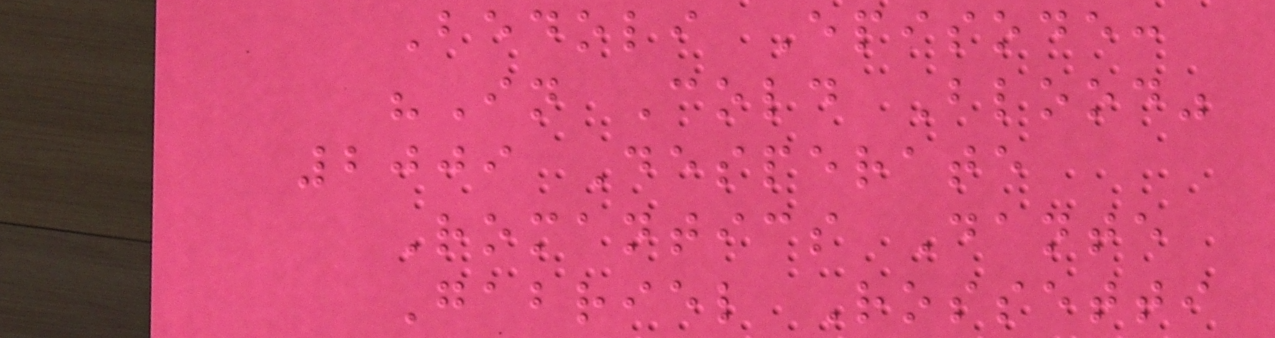Bedoli Episode:
"In Cold Blood"
2009 Desperate
Romantics Dante
Gabriel Rossetti
